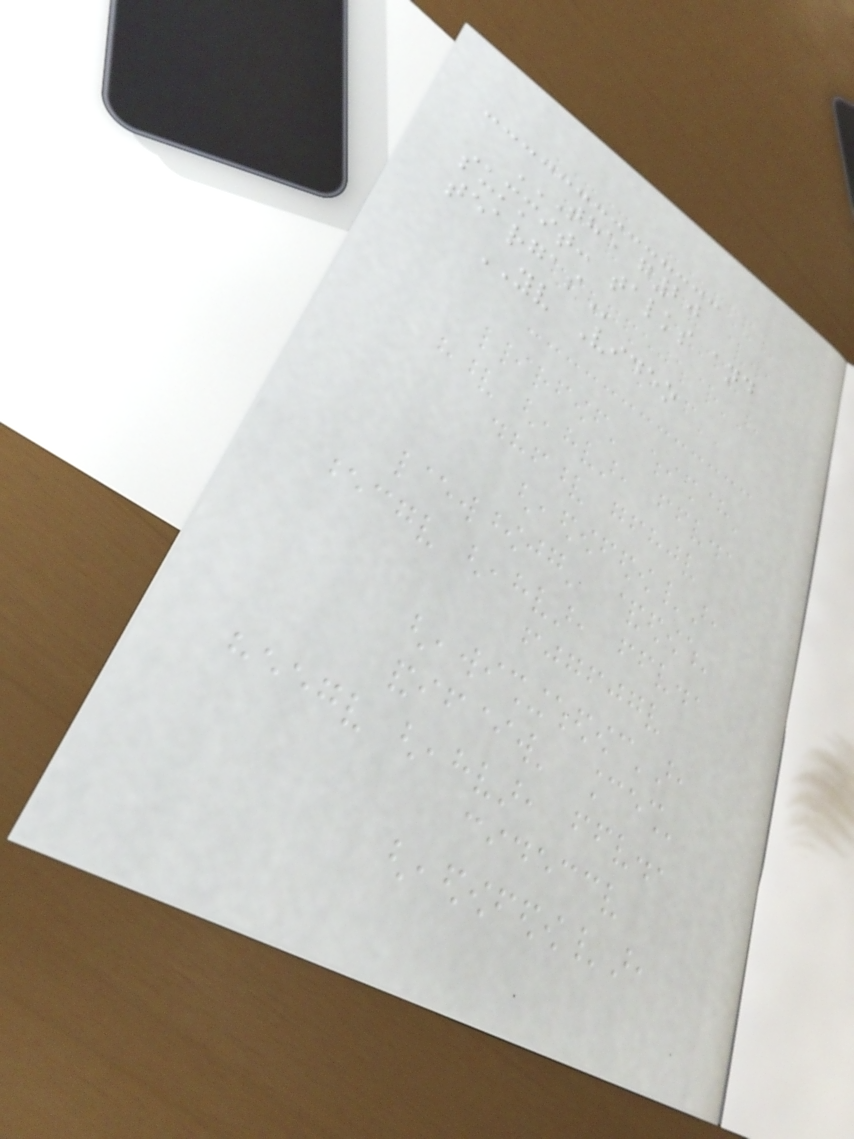THE G20
SUMMIT: TALKS AND
TEARGAS
YV Video
